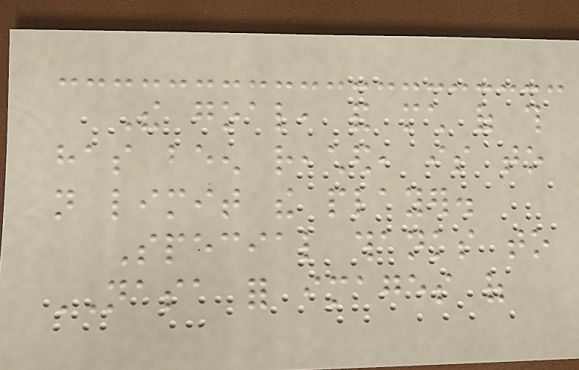The goal, and much of this
has been reached, is to
not limit the player.
Special thanks to
NASA for images of
